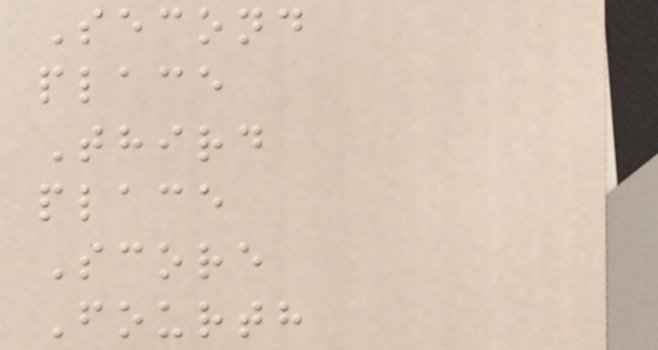Second
place
Third
place
Score
Fourth
